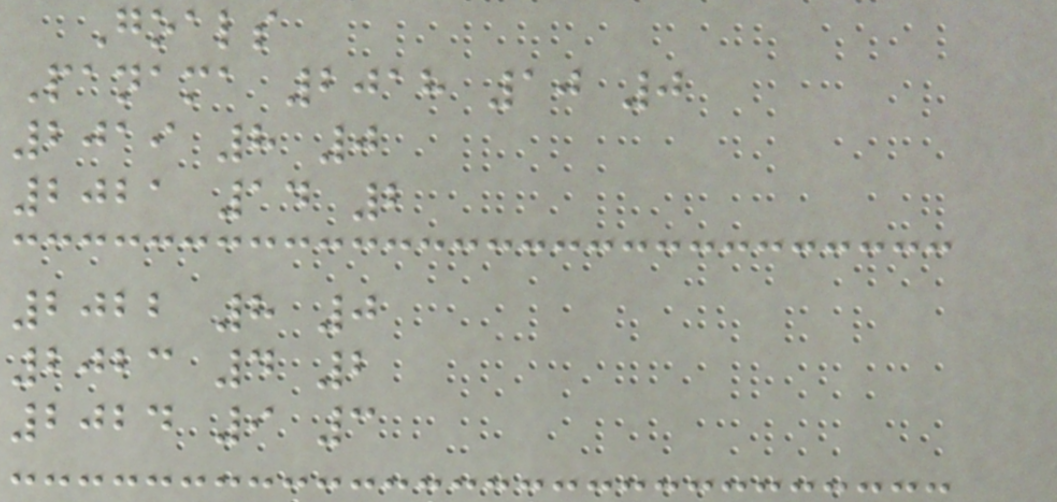Goals
Panama 2018 10 0
2019 8 0
2021 14 2
2022 8 0
2023 4 2
2024 9 3
